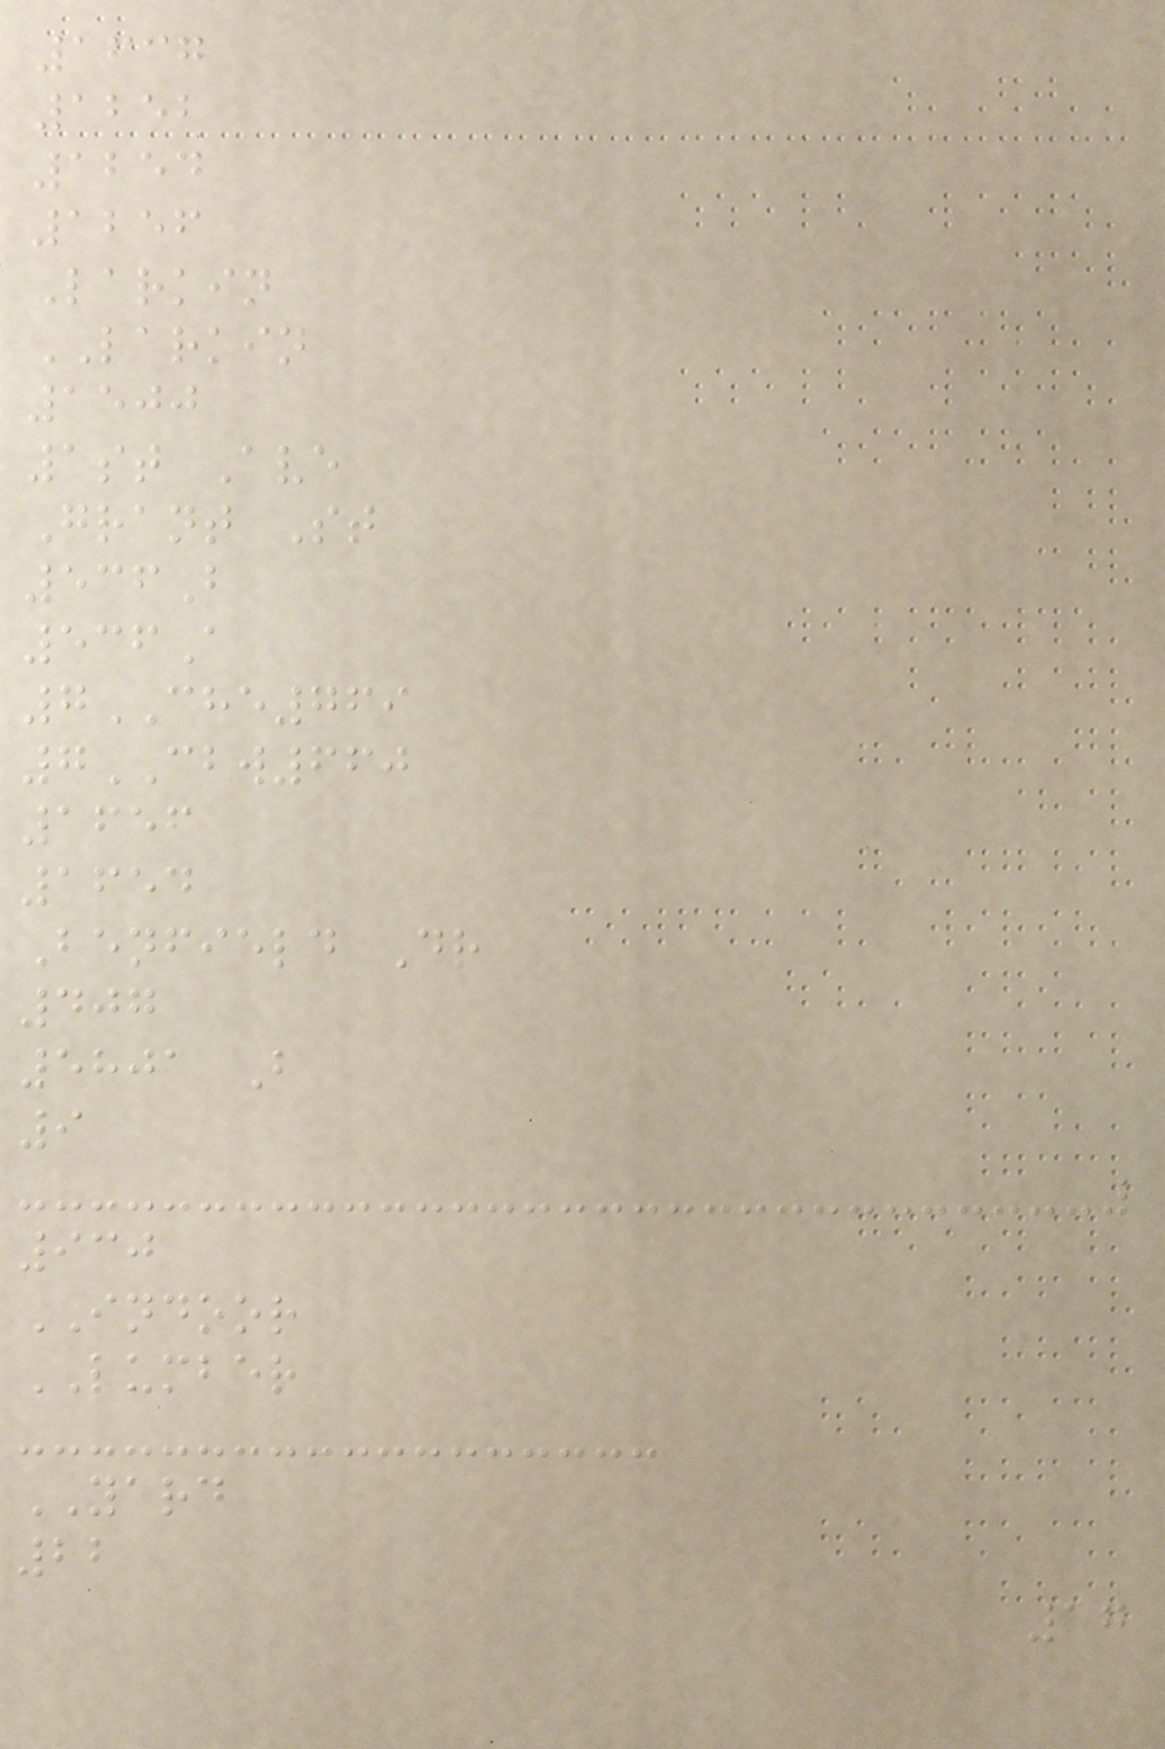1637
1252
1254
1256
Larkin
LARKIN
1500
1st Ave
Grant St
536B
536A
7CHE769
7CBW660
1656
1654
Benfield Dr
407
5801 B
9
930
INDOOR
LUMBER
YARD
22
17
